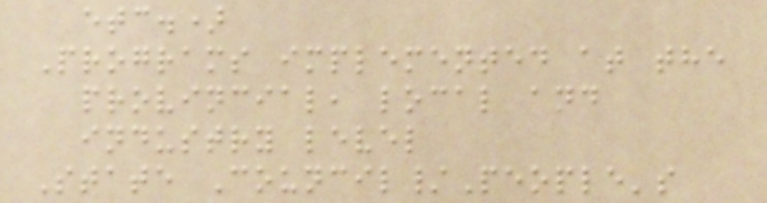etc.)
Programs implemented at the
provincial, local and
industry level
State Council/People's
